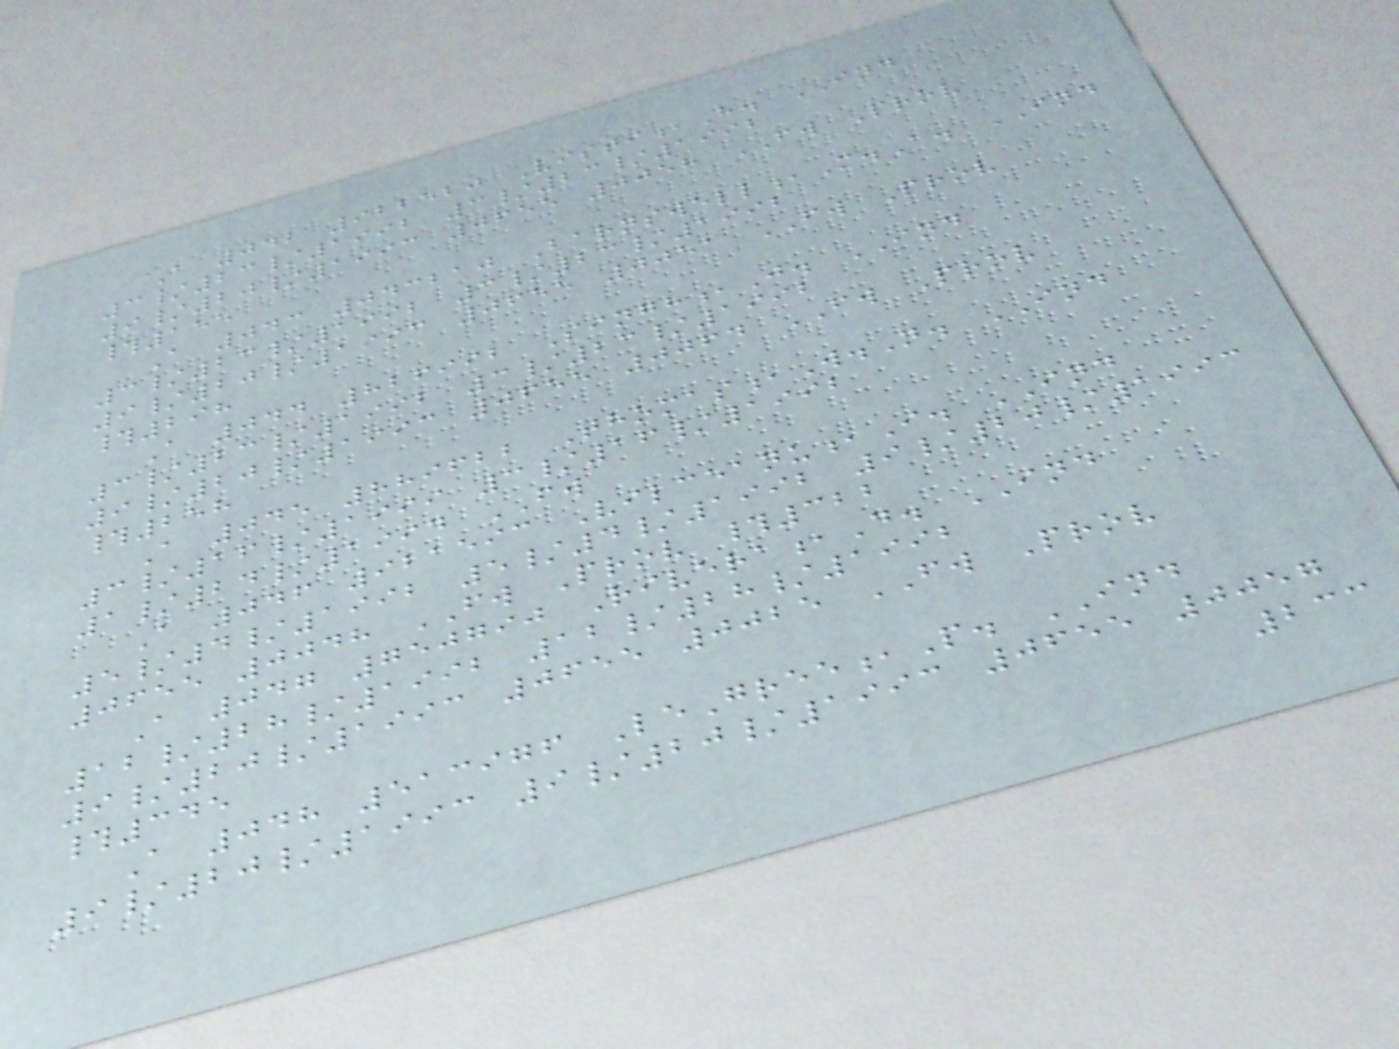A 042 922520 Visti,H. IND
3/23/1992 3/23/1992
9/20/1993 0655 0058 FW Prov
#155
A 043 043210 Barnswell,M.A. IND
3/23/1992 3/23/1992
9/20/1993 0655 0051 FW Prov
#298
A 044 826992 Singh,J. IND
3/23/1992 3/23/1992
9/20/1993 0655 0064 FW Prov
#258
A 045 889622 Thomas,W.N. IND
3/16/1999 3/16/1992
1/24/1994 FW
A 046 921593 Vilceanu,I. IND
5/4/1992 5/4/1992 9/20/1993
0655 0048 FW Prov #322
A 047 750790 Rivera,D. IND
12/28/1992 12/28/1992
9/20/1993 0655 0025 FW Prov
#345
A 048 513976 LeGree,P. IND
9/20/1993 9/20/1993 0655 0057
233
